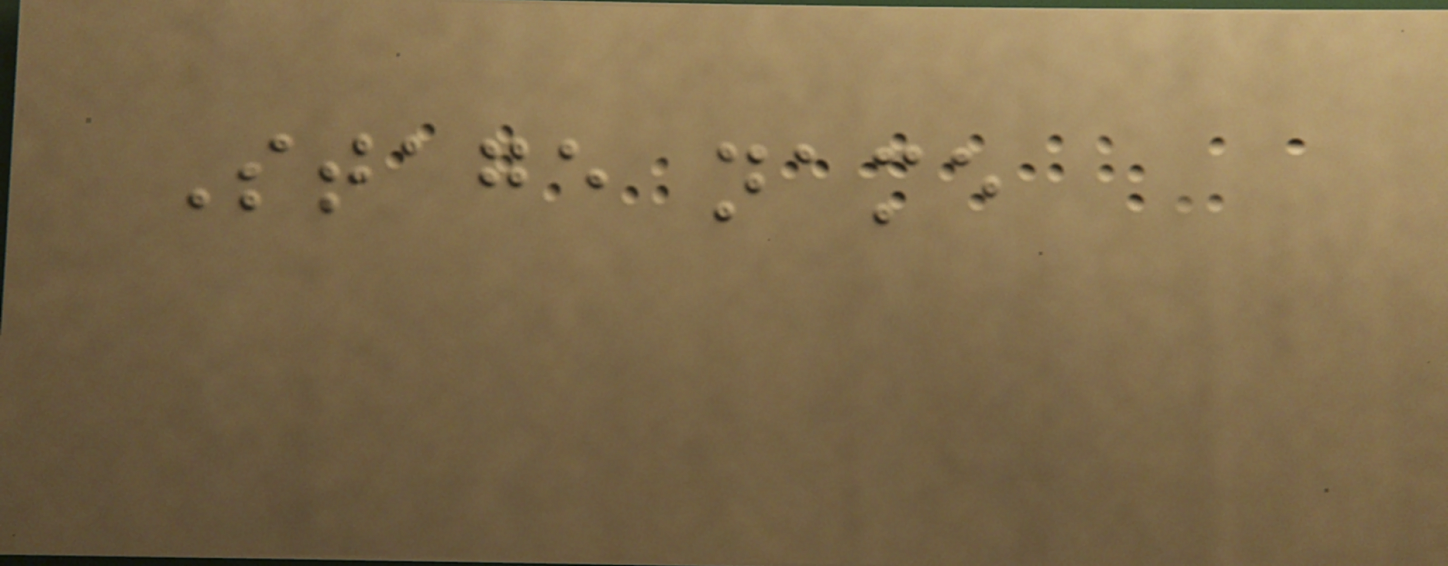Stage name
